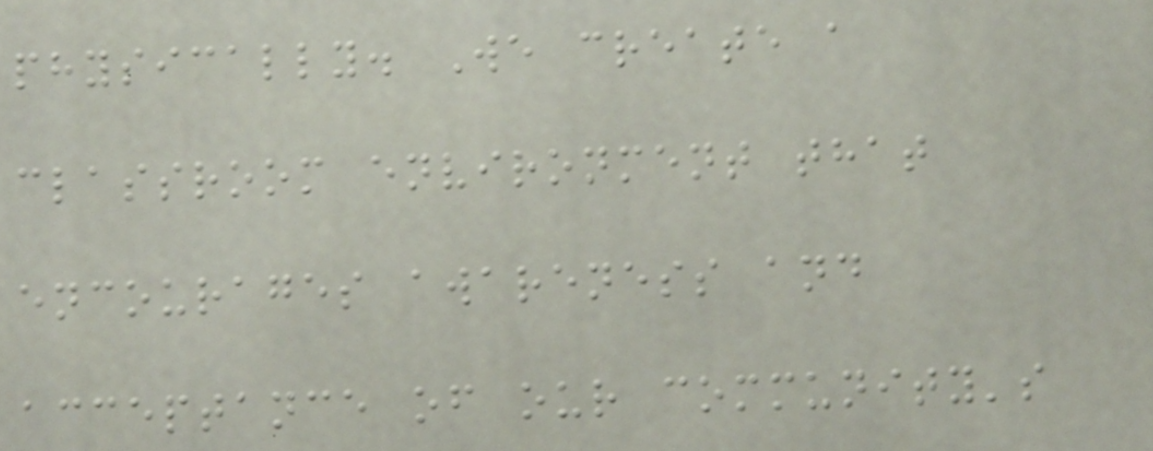physically. We create a
classroom environment that
encourages awareness and
acceptance of our community's
